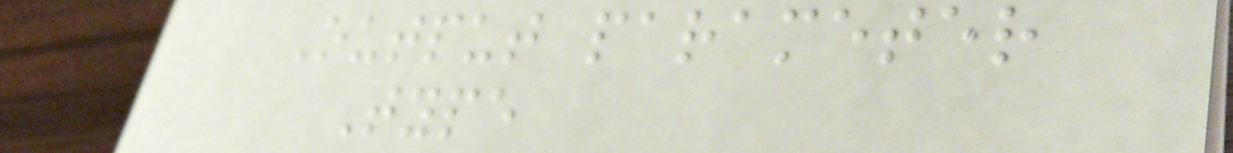Output parameter
Type
